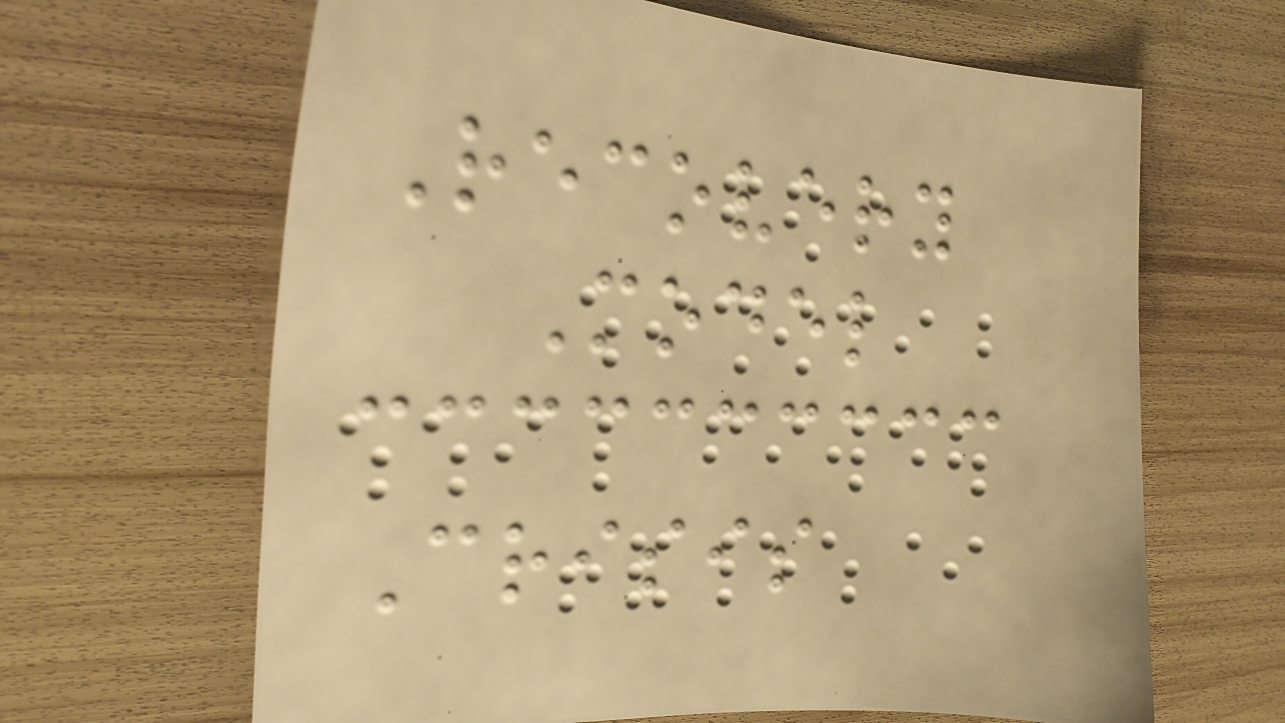Recovery
Model
Crisis
